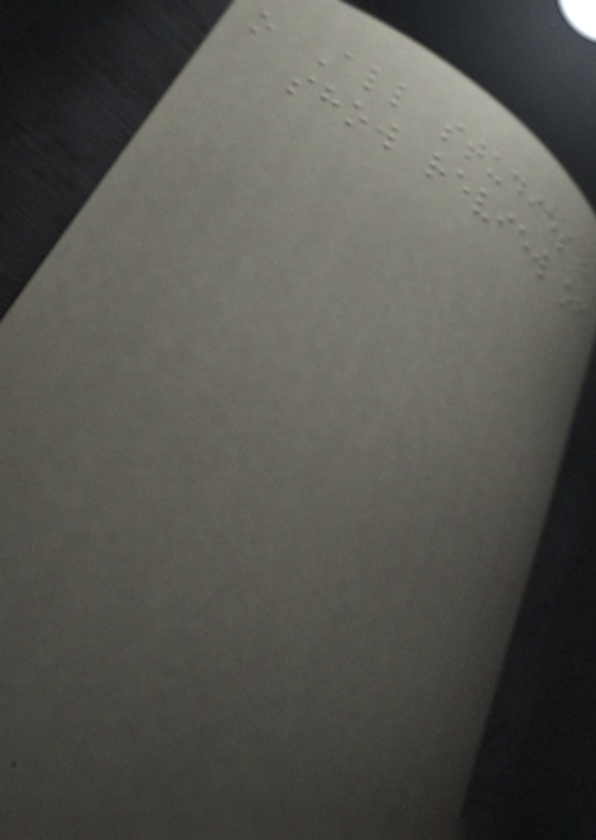o All studies
show review of
